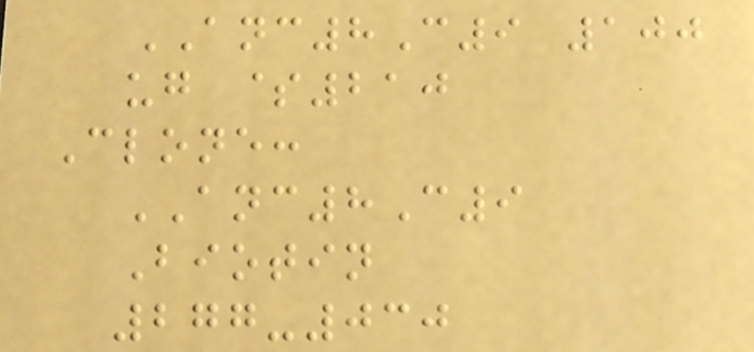ANC8C9 100
ug $210
Clone:
ANC8C9
Biotin
277-030
